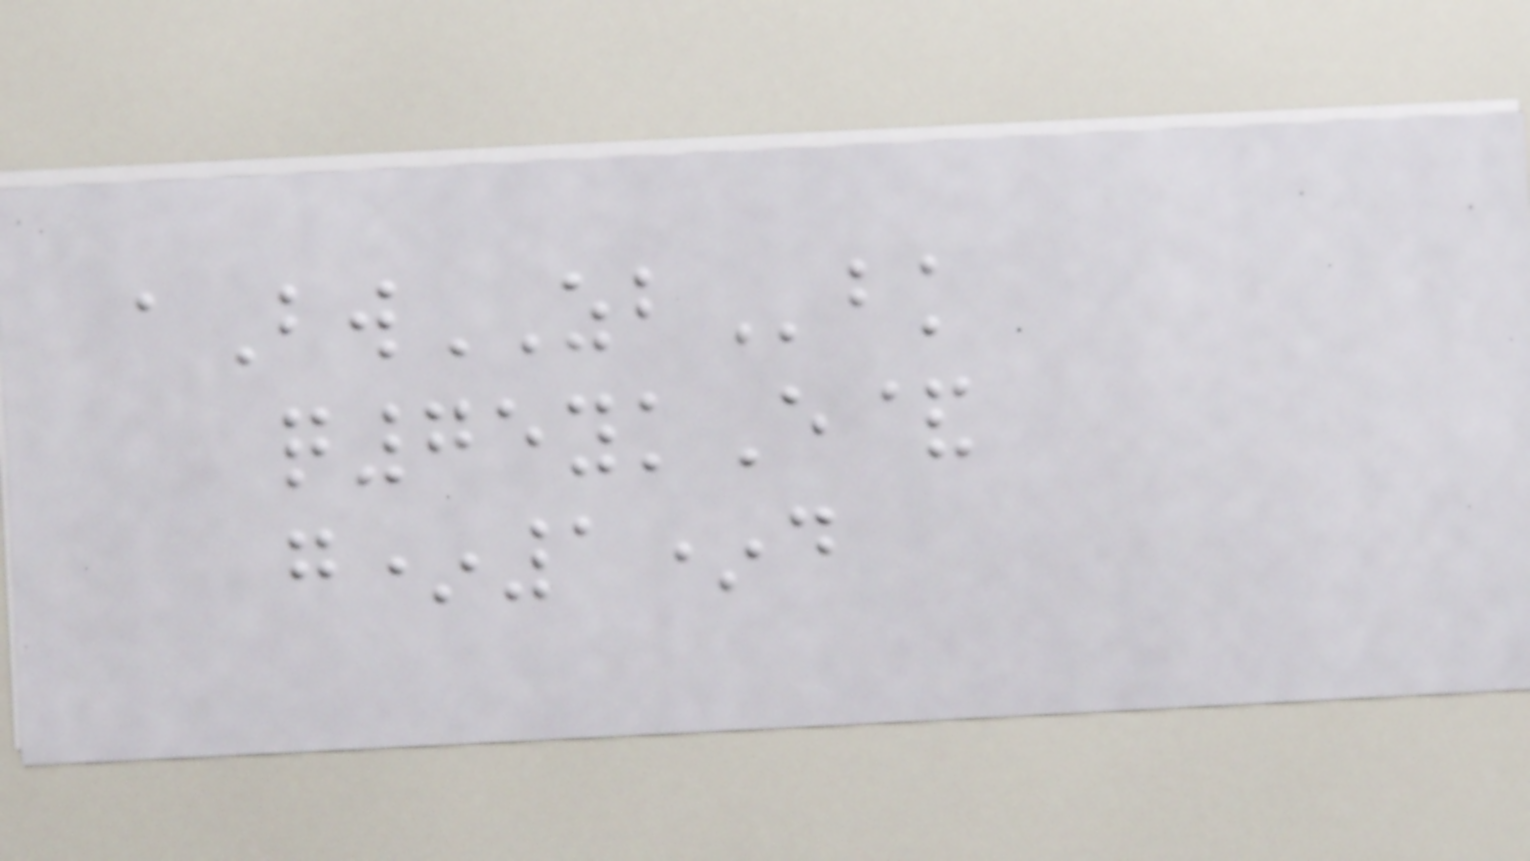aBwZBbk
q75ykE&
g*1*d
